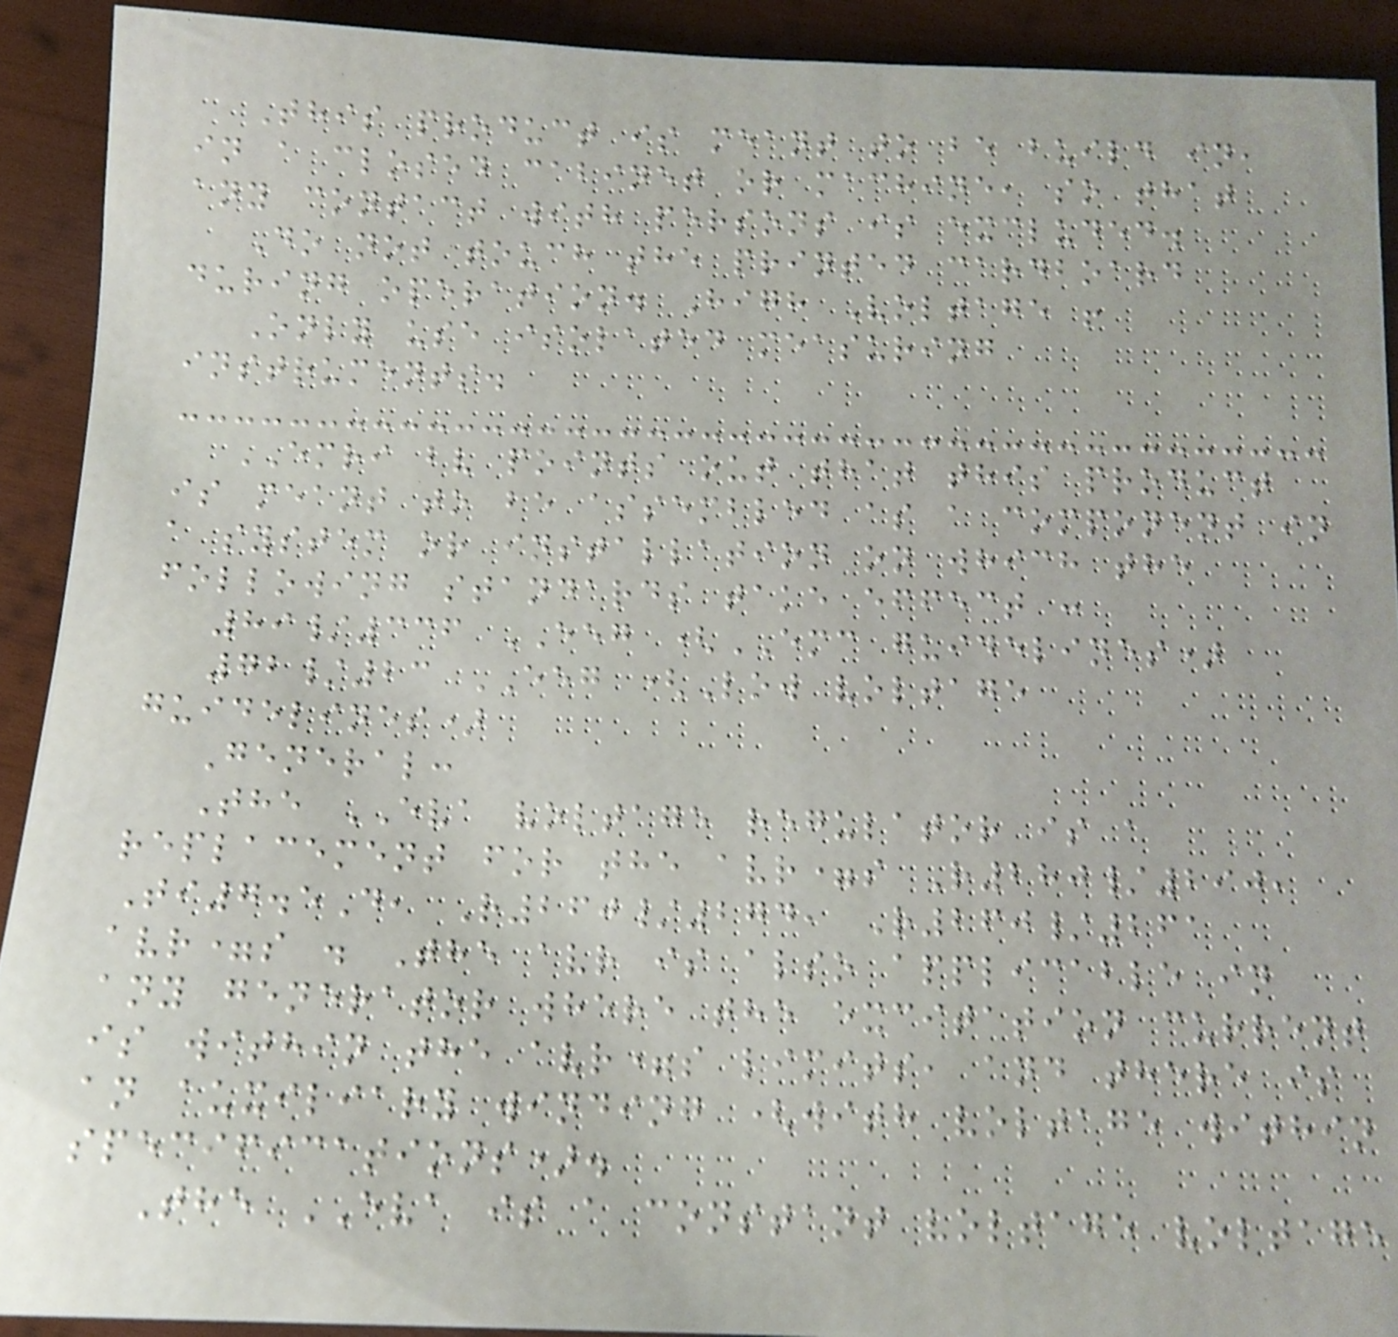This product is meant to be build in,
in a closed cabinet or machine, so that
any contact with persons is excluded.
Do not touch the printed cardboard
during operation. High Voltage !
Only use isolated measuring
instruments.
EMRI bv points out that this product
is meant to be assembled as a component in
a system or installation on which the
following standards take effect :
89/336 EEG (EMC guidelines)
72/23 EEG (Low voltage
guidelines)
General:
The EVA voltage regulator is a
replacement for the avr=s R280/290,
Ti7.5D, R260/274, R260/261
avr=s . The avr is also applicable in
any generator where the excitation current
is within the avr=s limits, and there is
an auxiliary winding (with voltage within
specifications).
The EVA is a constant voltage voltage
